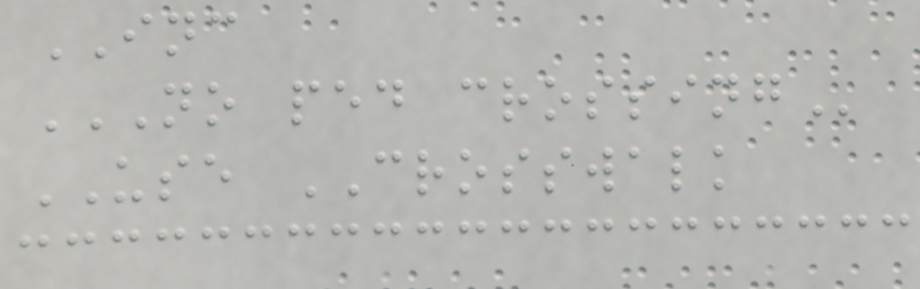INC
NO PED CROSSING
USE CROSSWALK
